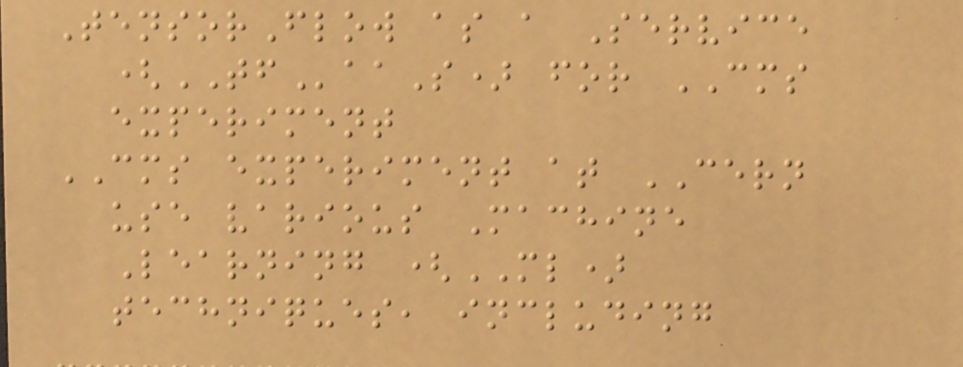TensorFlow as a Service
(TFaaS) for CMS
experiment
CMS experiment at CERN
use various Machine
Learning (ML)
techniques, including
